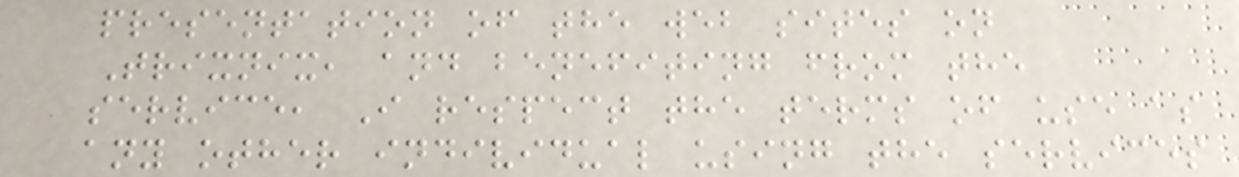presentation of the web sites on
Trixnix, and benefiting from the
service, I respect the terms of use as
any other individual using the services
